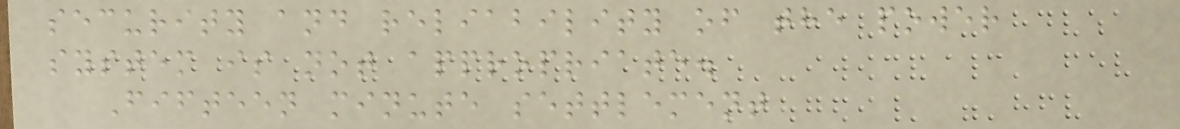security and reliability of the power
system is not appropriate.
Fifteen minute settlement
